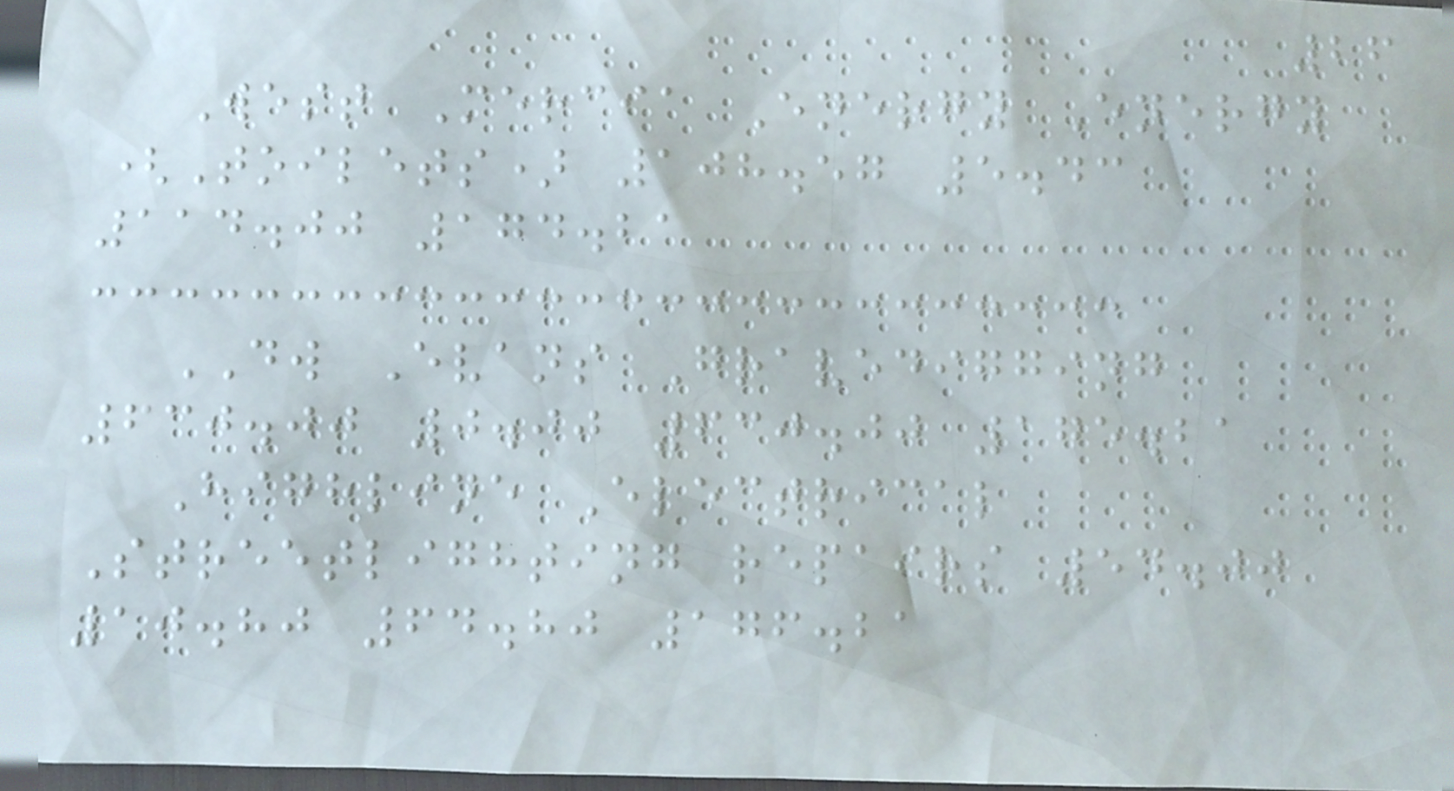26
West Mercia Energy Energy
(Toilets) 108.57 5.43
114.00 174.21
DW Evans Gravedigging
630.00 0.00 630.00 175.21
Highline Electrical
Streetlighting repairs 54.00
10.80 64.80 176.21
